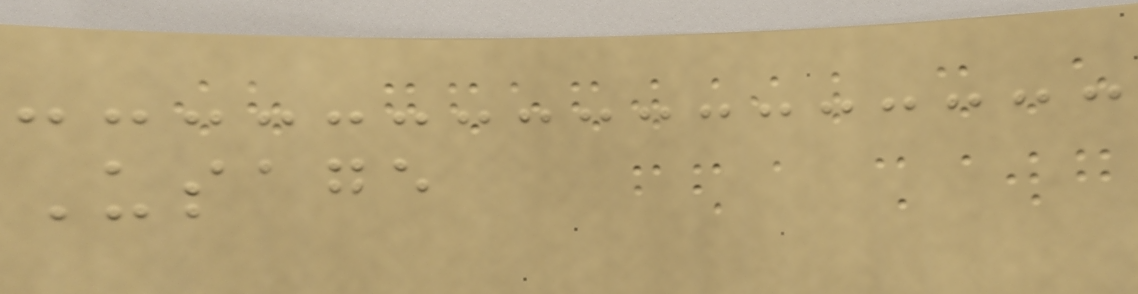Usage
